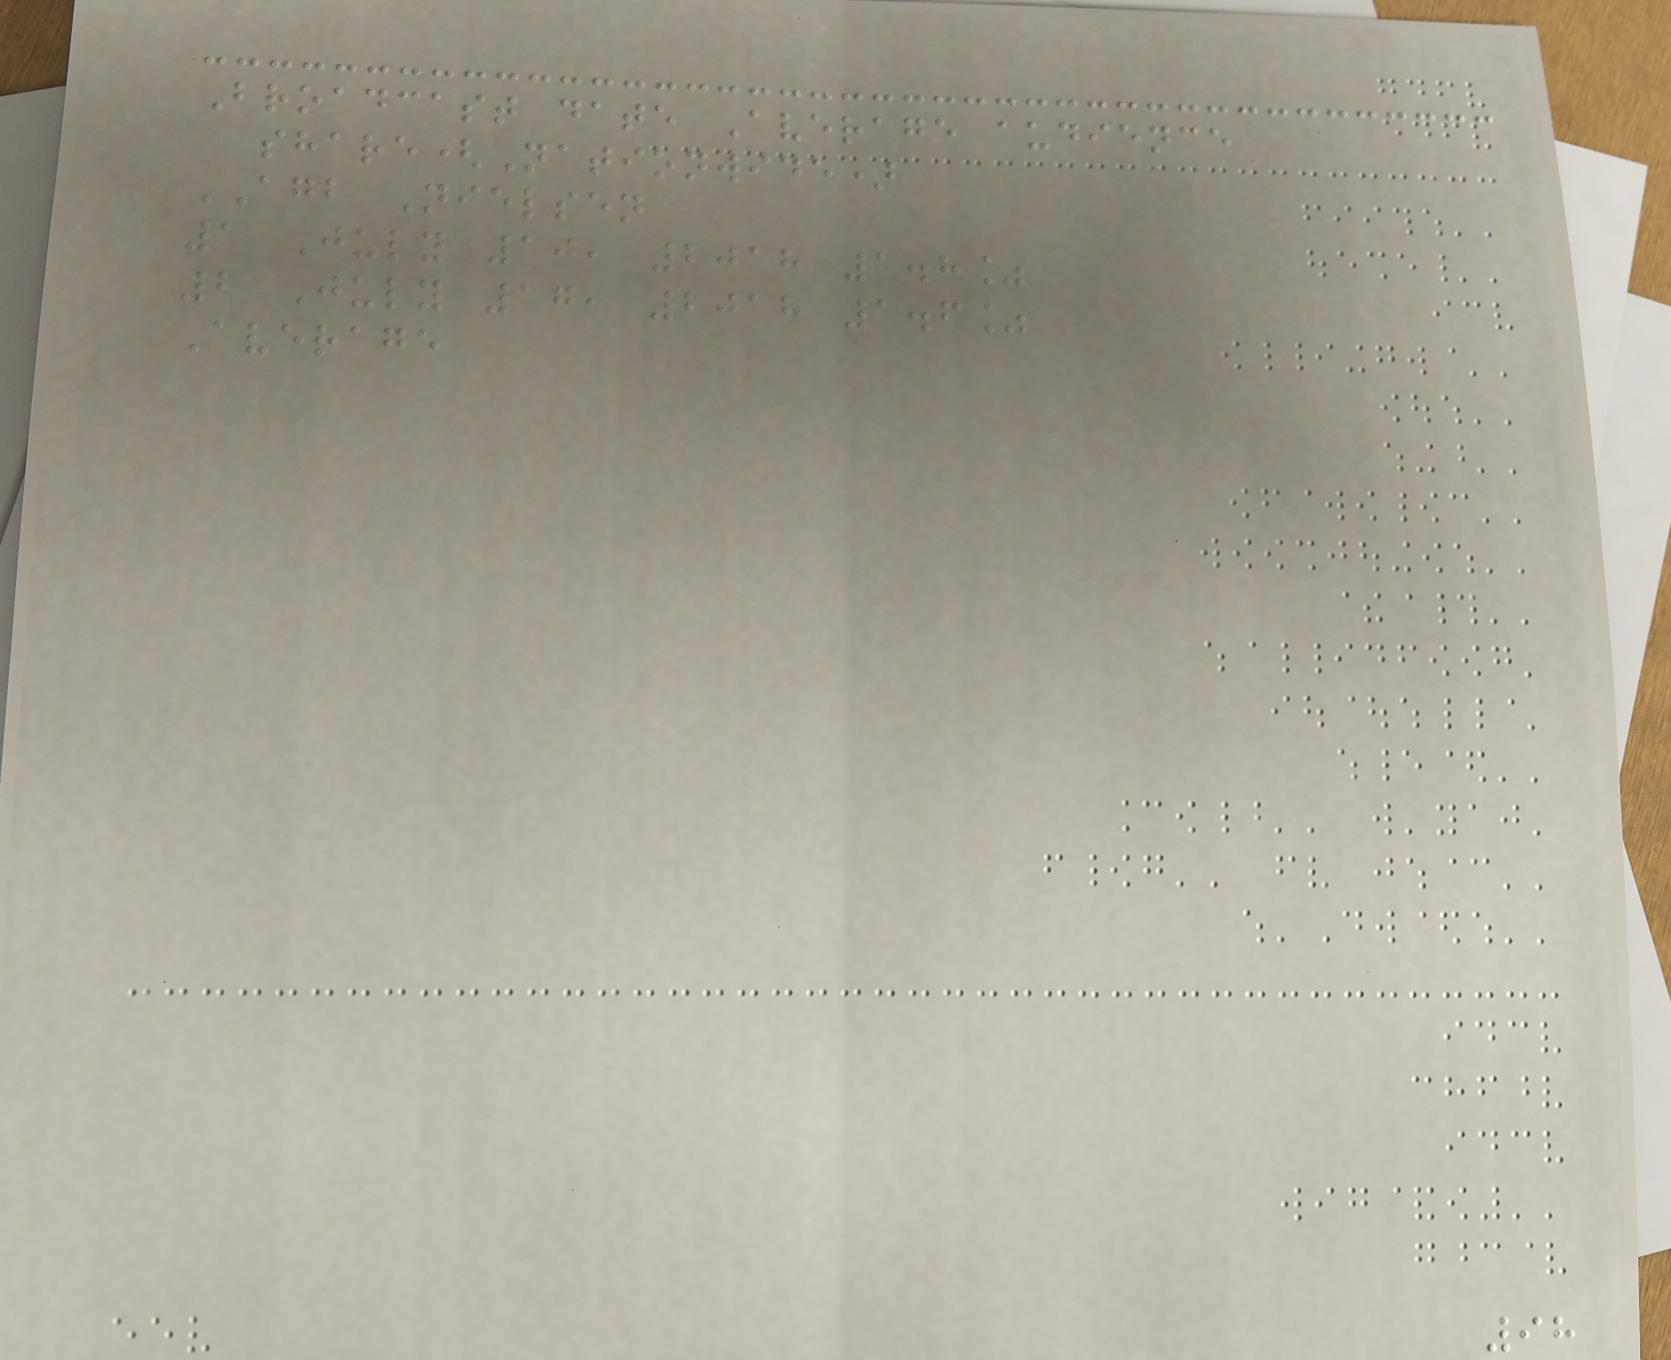Broadcast date Average audience
share(Nationwide)
AGB Nielsen
1 July 10, 2018 1.8%
2 July 17, 2018 1.6%
Average
98
